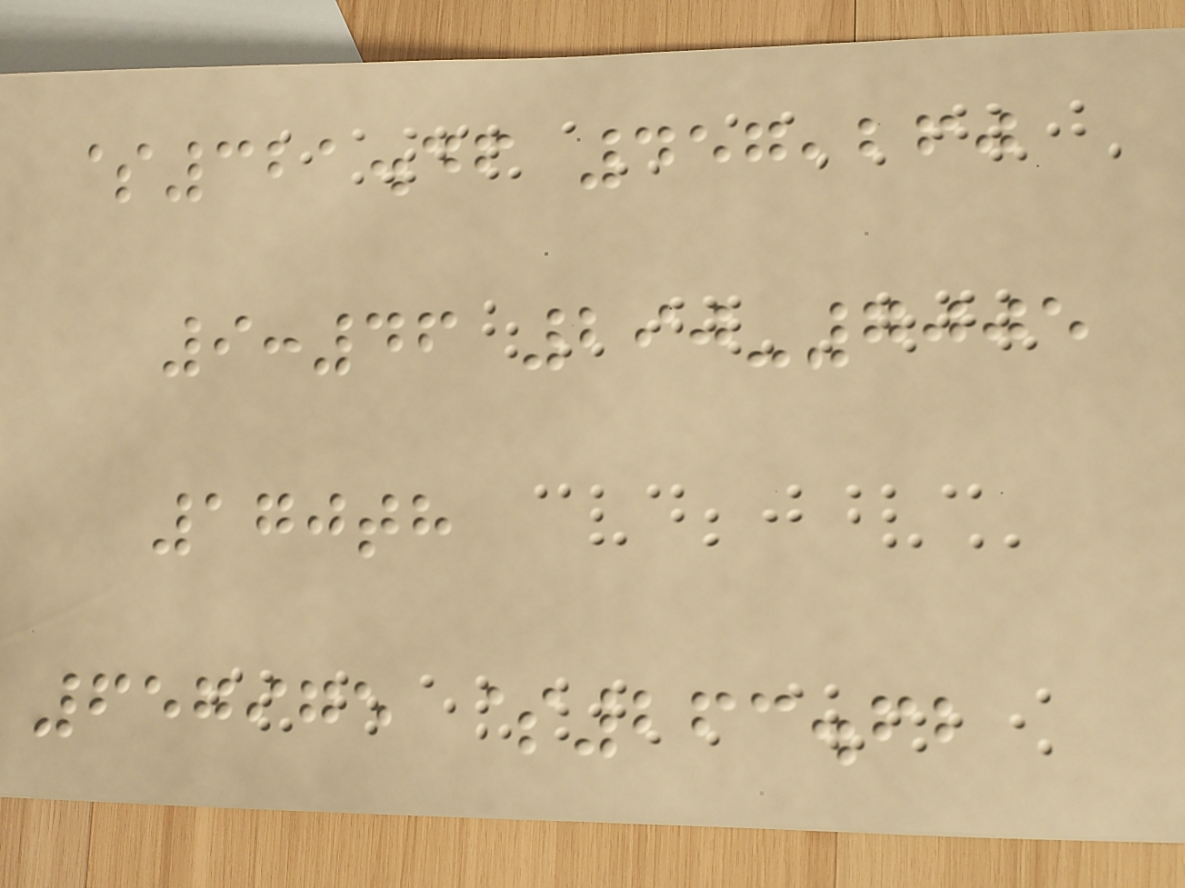$321.46 457,260
9:46 290-7005
170th
657975 $263.62
